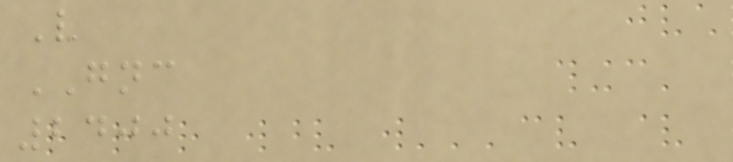V
GNC
2400
